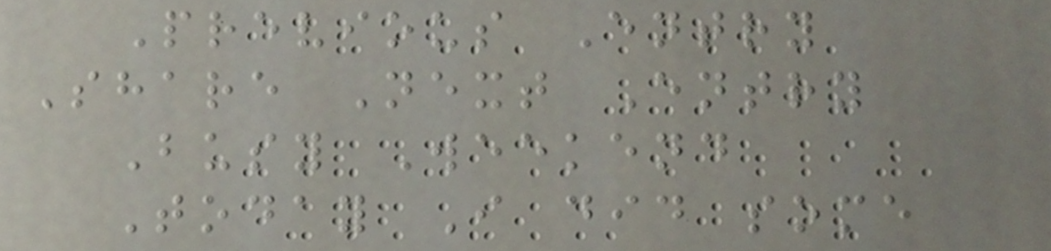Previous Entry
Share Next Entry
Busy Weekend
Today I did some
